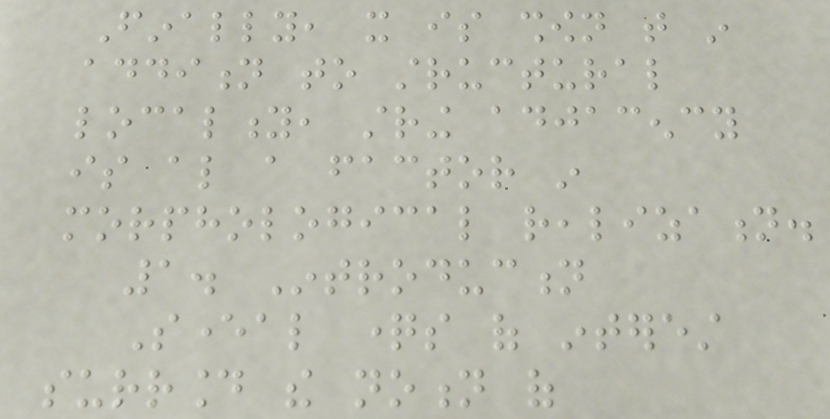Finally, it is shown that in
addition to structural
locality, string adjacency
is also a factor in
morphological realization.
1. Introduction
Several questions of interest
surround the notion of
